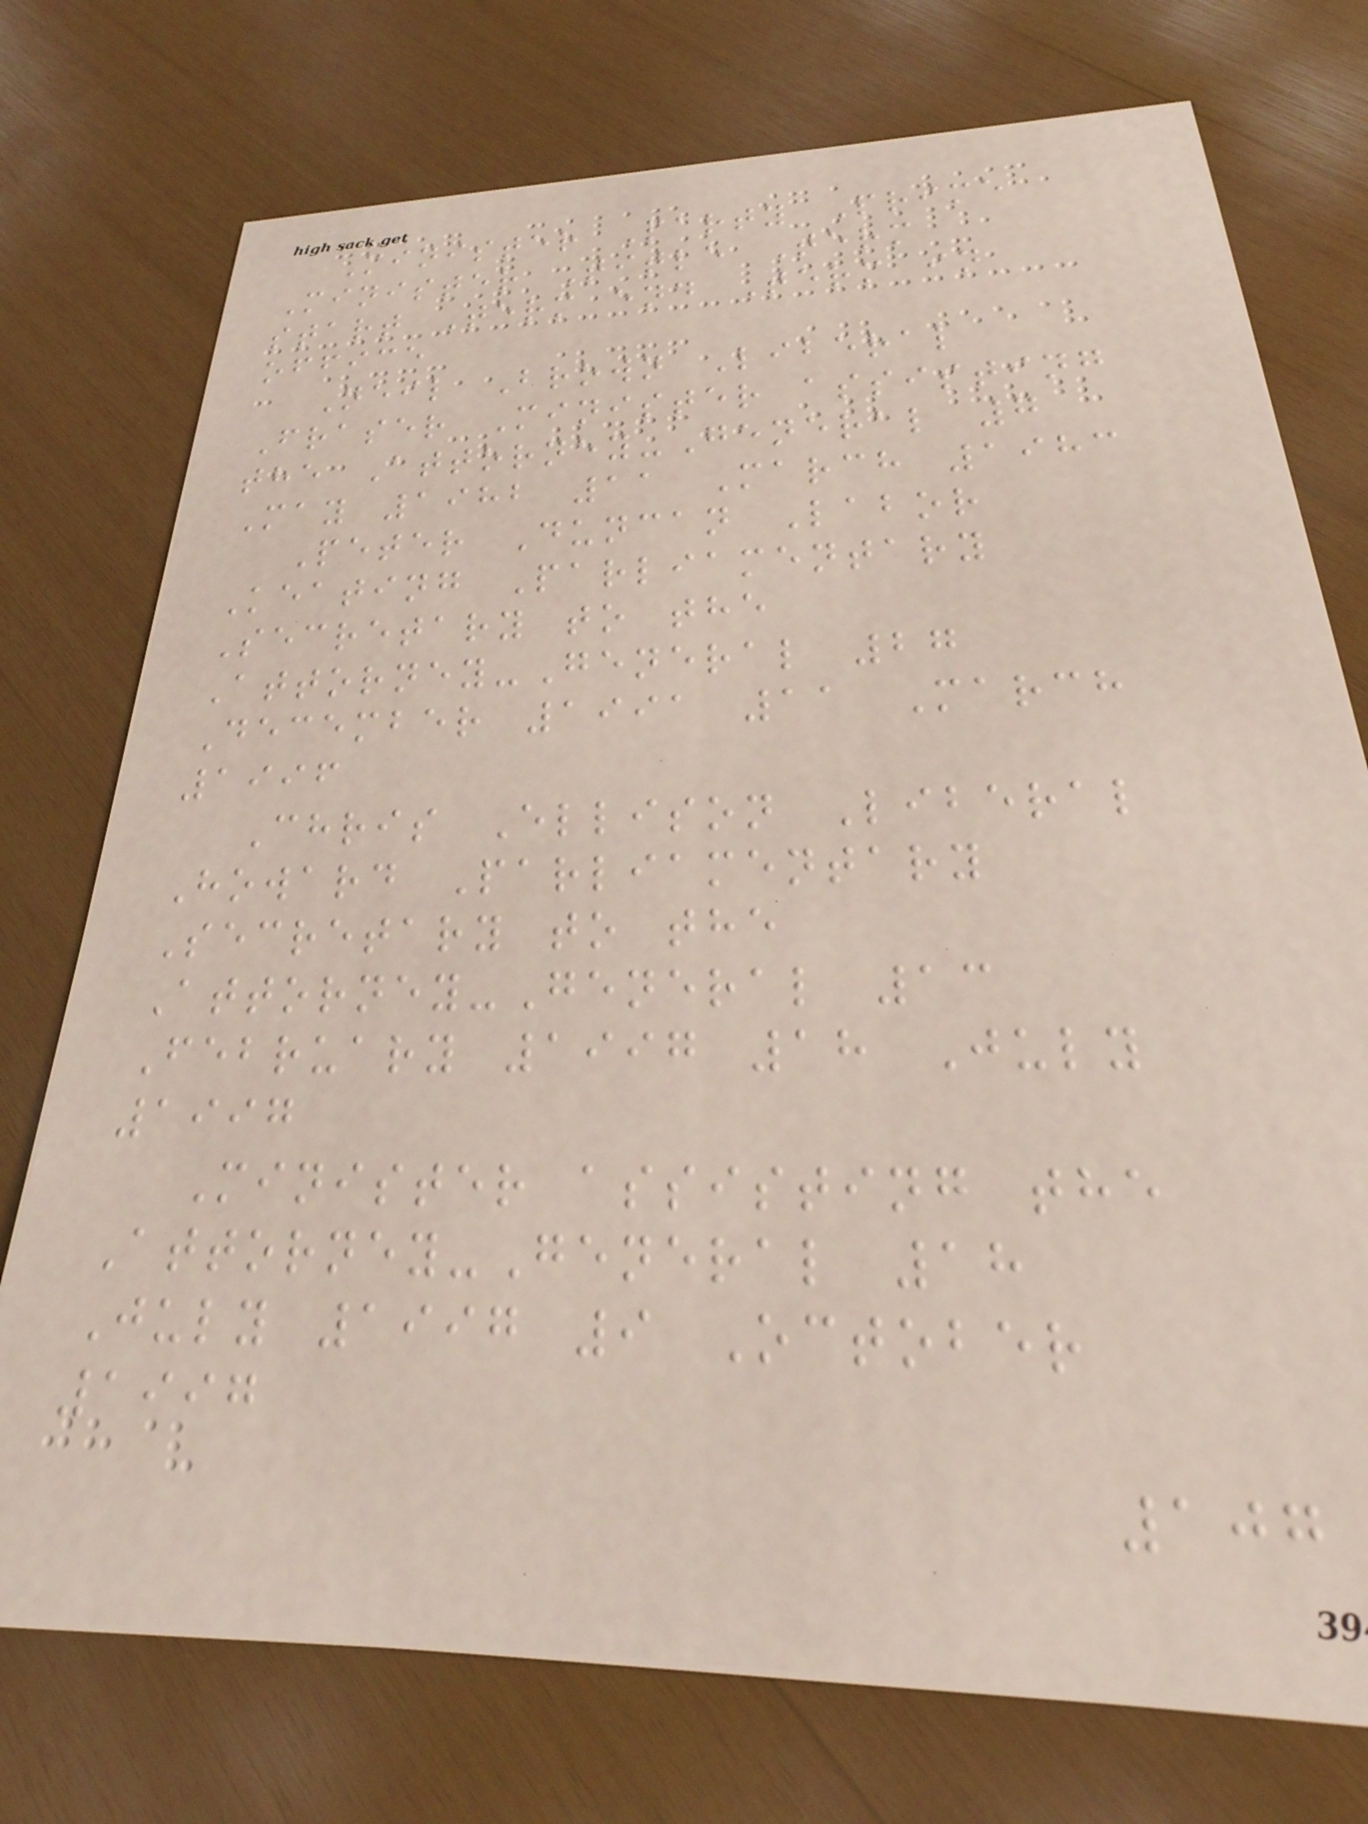Minister Party Prime
Minister Title Term
start Term end Term in
office
Neil Brown Liberal
Fraser Minister assisting
the Attorney-General 7
May 1982 11 March 1983
Peter Duncan Labor
Keating Parliamentary
Secretary to the
Attorney-General 27
December 1991 11 March
1996
Chris Ellison Liberal
Howard Parliamentary
Secretary to the
Attorney-General 13
February 1997 18 July
1997
Minister assisting the
Attorney-General 18
July 1997 9 October
1997
107
